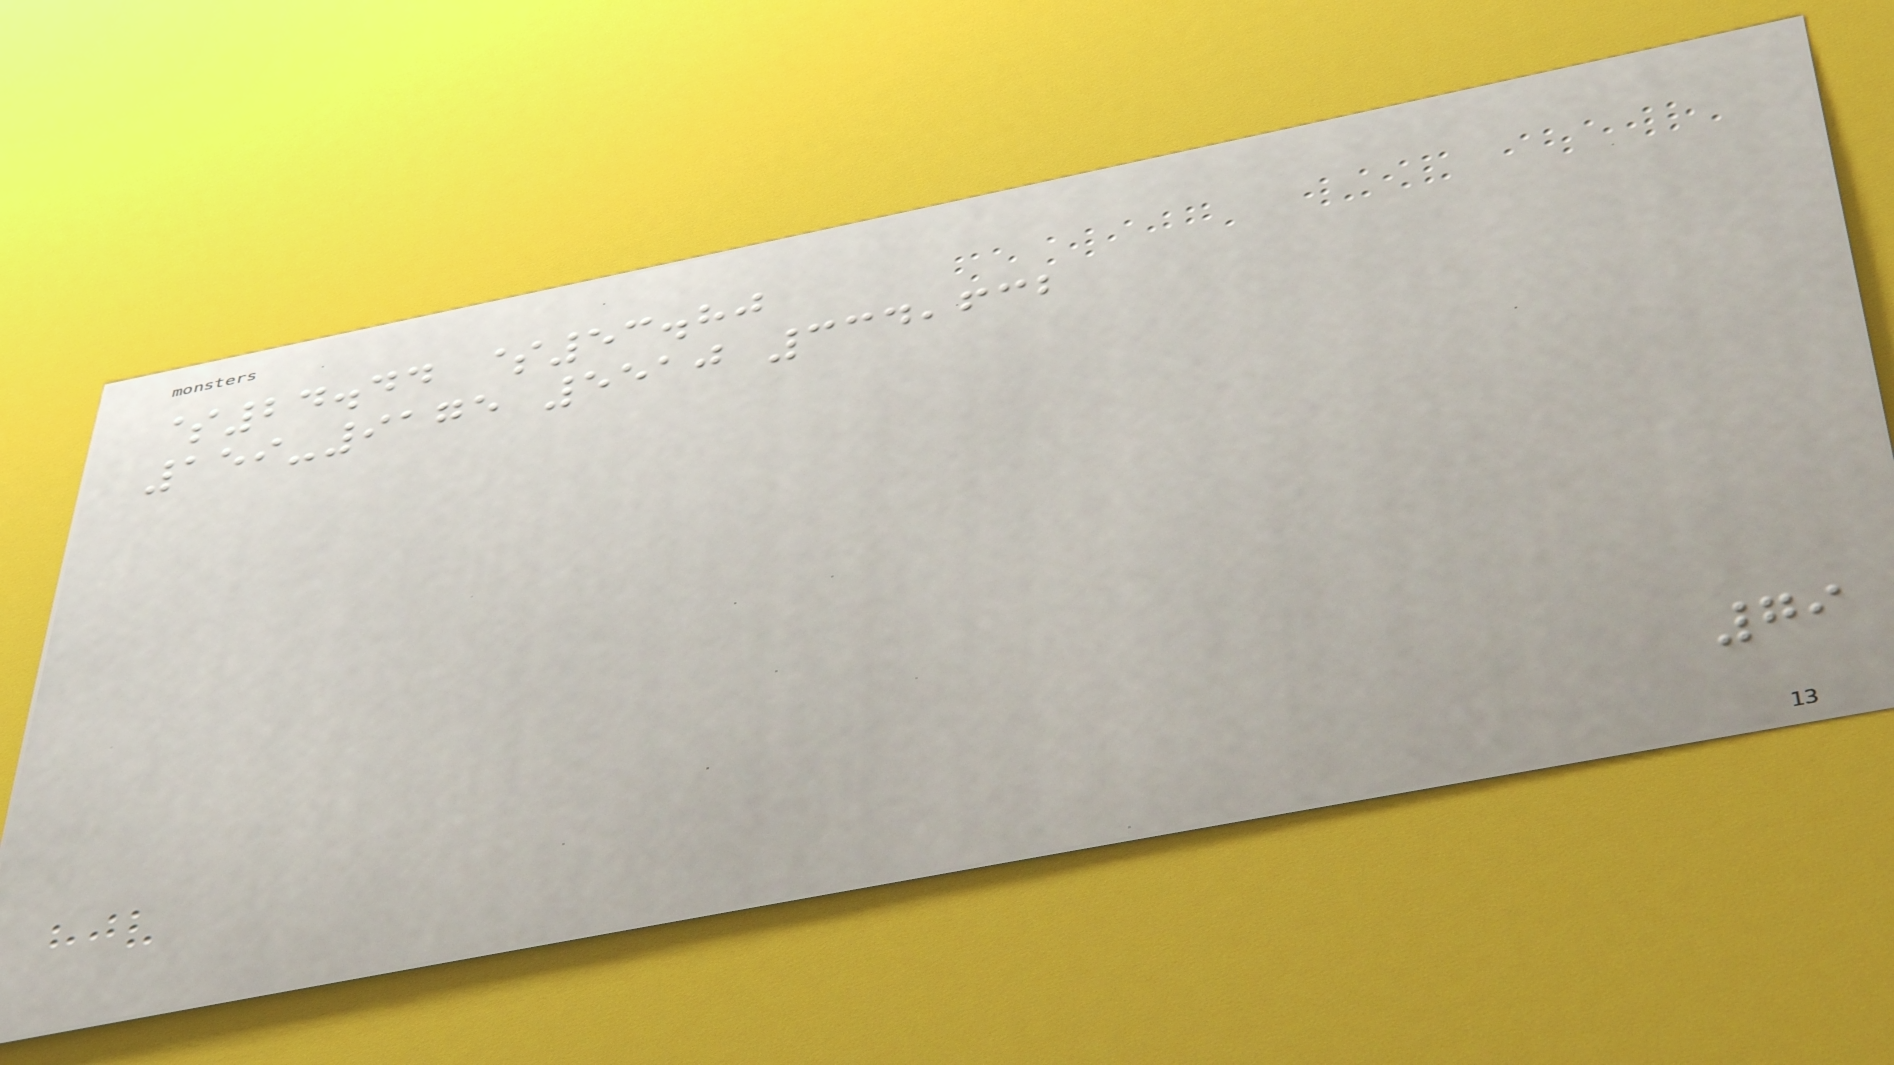$24.44 $53.80
159-9175 5510 334,632
79
